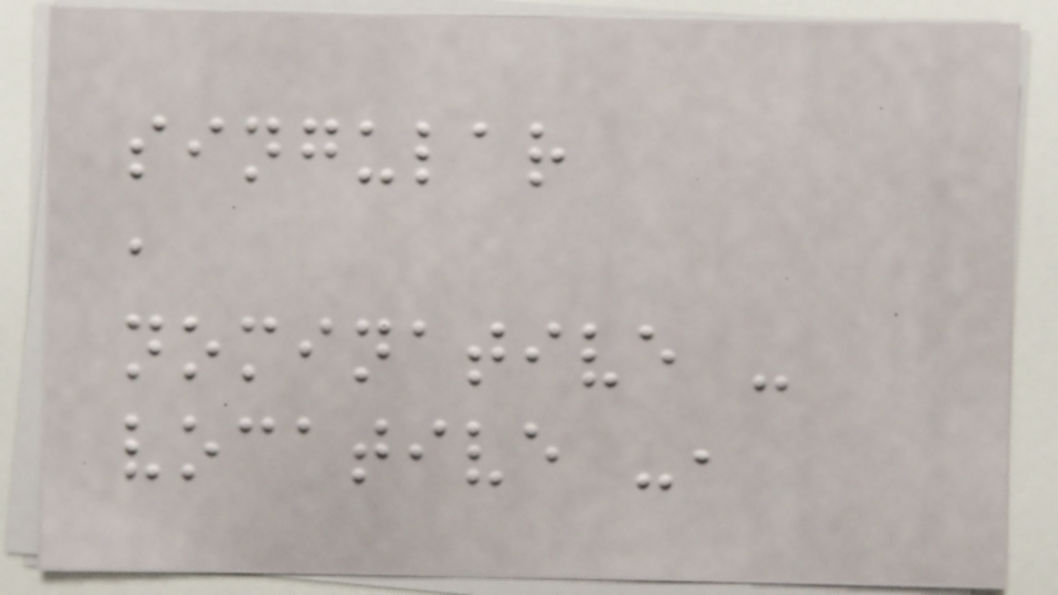singular
,
nominative -
vocative -,
